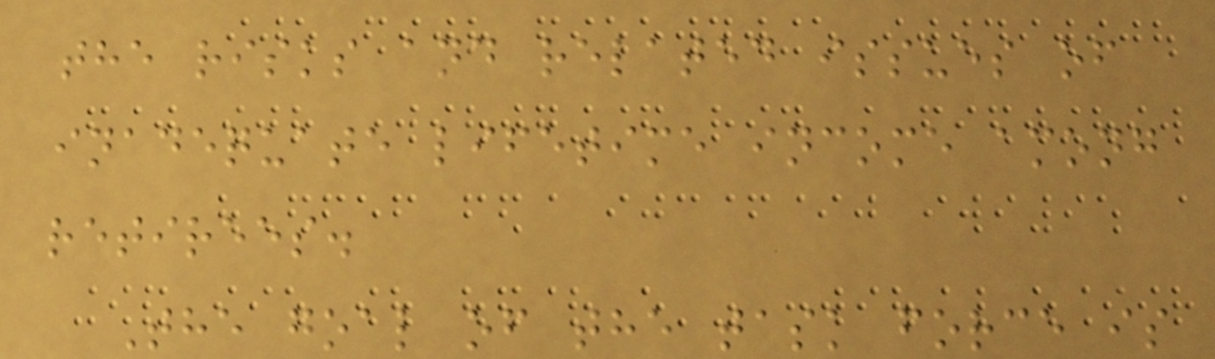the risks and related issues of
inadequate lifetime income among
retirees.
The goal of the task force is
